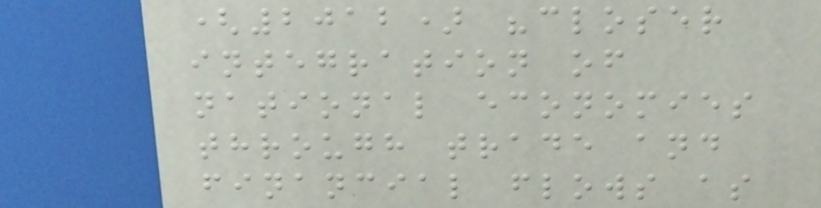(2012) "closer
integration of
national economies
through trade and
financial flows as
